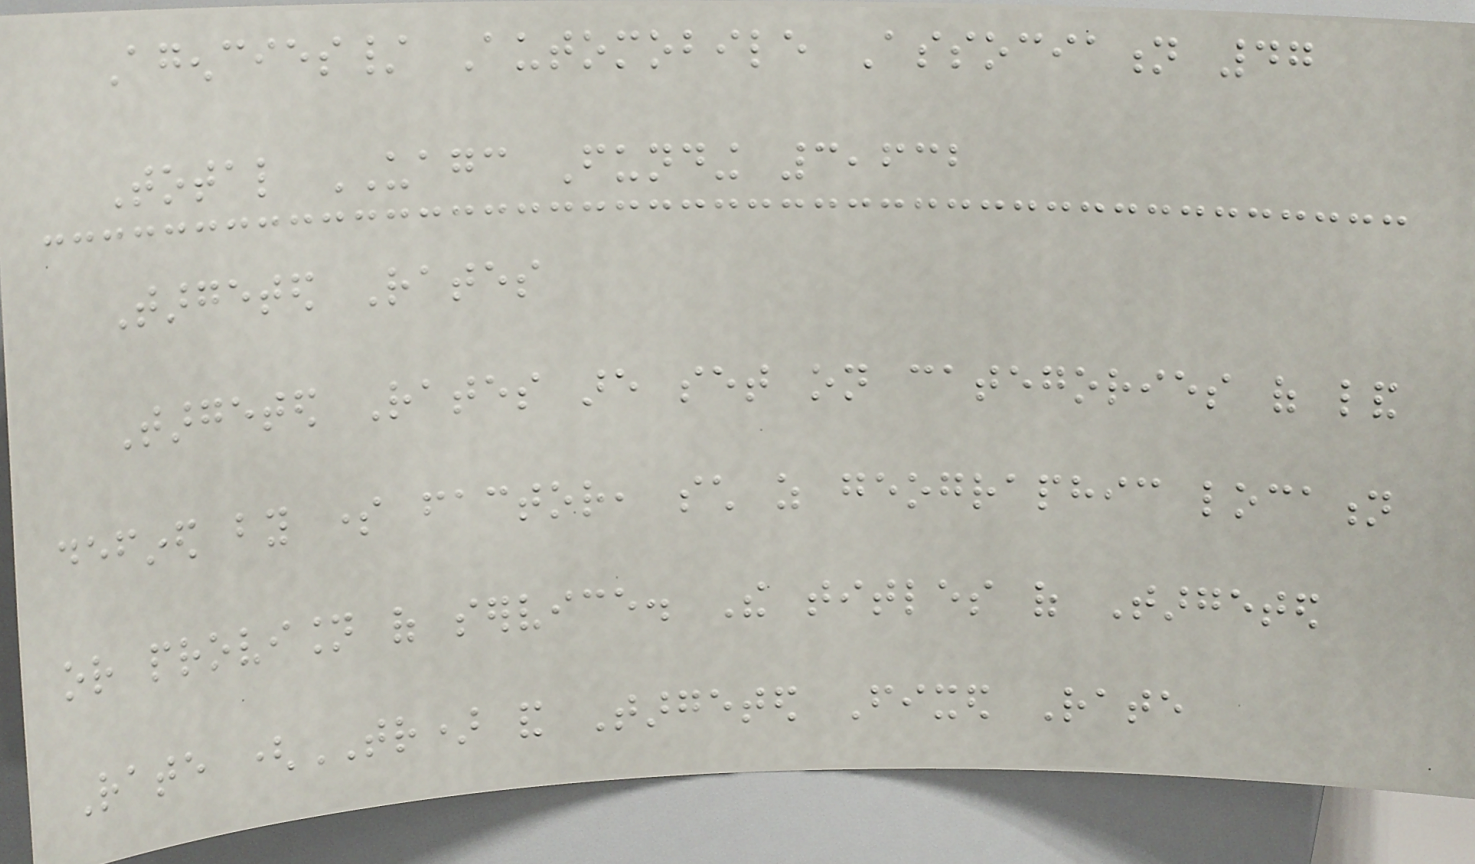Agencies/ Automobile Association 47
Total UAGC Funding 3,632
Targeted Rates
Targeted Rates are set on categories of land
defined by some factor, such as geographic location
or provision of service. The titles of Targeted
Rate (TR) and Targeted Fixed Rate
